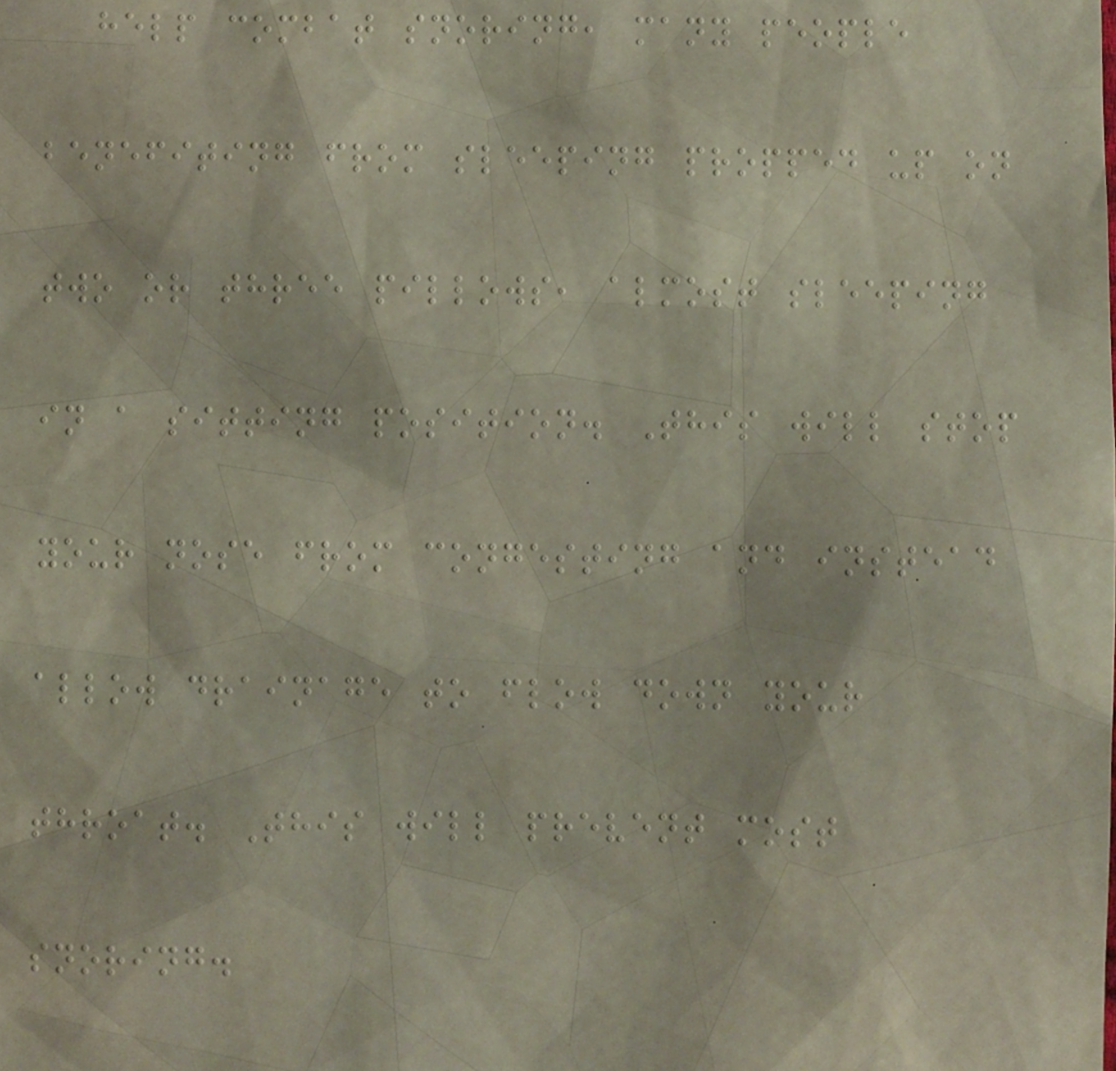help combat snoring, many people
benefiting from sleeping propped up on
two or three pillows, almost sleeping
in a sitting position. This will stop
your nose from congesting and instead
allow drainage to flow down your
throat. This will prevent most
snoring.
